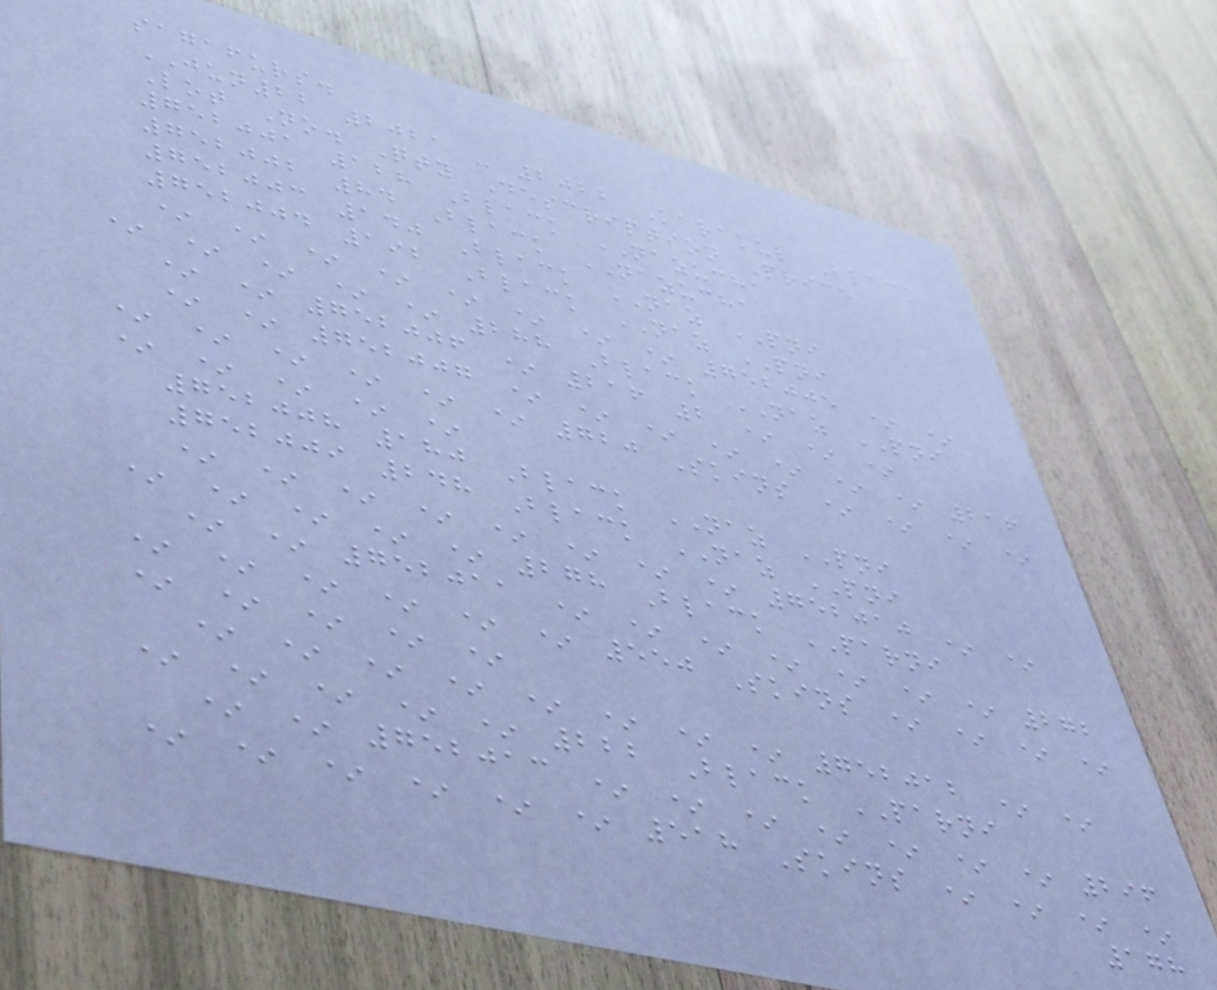sagafurs.
JUN22 2021 - 2022 Karakul Black
Lot No. Qty Description Price
752001 128 Black NAZUCHA
752002 84 Black NAZUCHA
752003 140 Black NAZ PNI
752004 192 Black NAZ PNI
* * * * * * * * 752005 * *
* * * * * 288 Black NAZ PNI
* * 752006 * 216 2 * * *
* * 752007 * * * * * * * 216
* * * * * * 720 Skins * * * *
* * * * *
752008 180 Black NAZ PNI
752009 248 Black NAZ PNI
* * * * * * * * 752010 * *
* * * * * 278 Black PARNI
* * 752011 * * * * * * * 272
* * * * * * 550 Skins * * * *
* * * * *
* * * * * * * * 752012 * *
* * * * * 222 Black PARNI
* * 752013 * * * * * * * 296
* * * * * * 518 Skins * * * *
178
